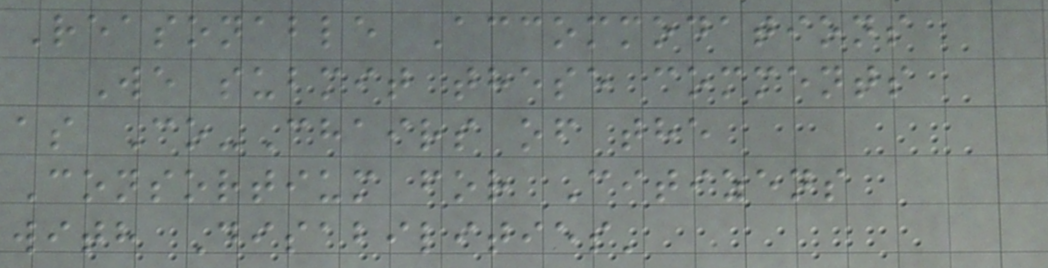Reasonable Accommodations
We submit these comments
as Co-Chairs of the
Consortium for Citizens
with Disabilities'
